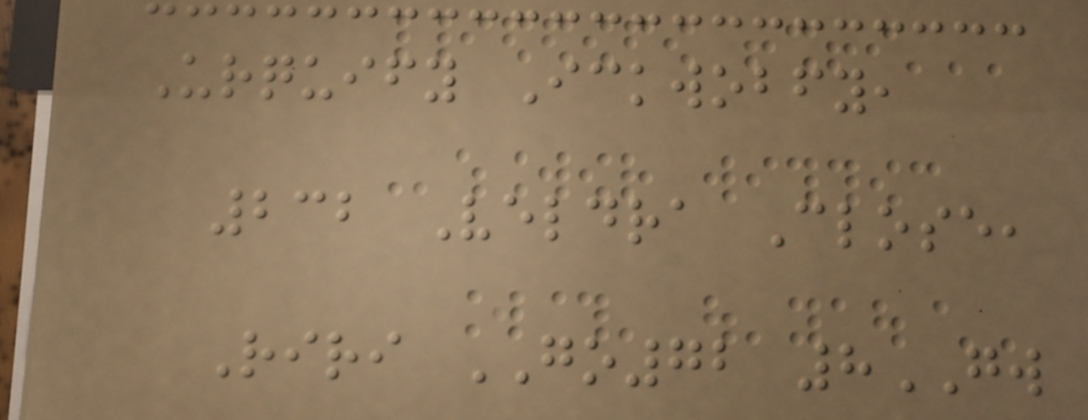Urquify Ickwobfy,
232 Veldra Close,
Riri GO72 8GW
